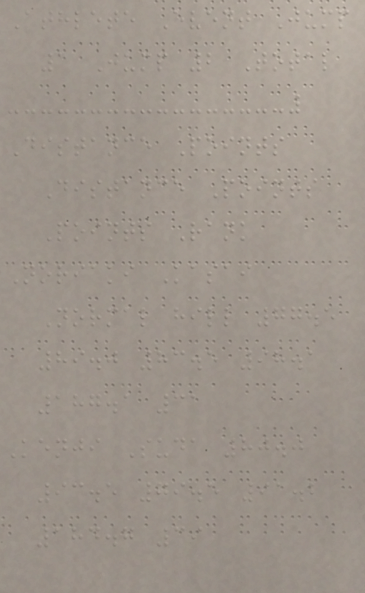Athlete Event Jump
1 Jump 2 Total
Distance Points
Distance Points
Points Rank
Noriaki Kasai
Normal hill 77.5
89.0 83.5 98.1
187.1 31
Kenji Suda 80.0
93.5 79.5 91.2
184.7 39
